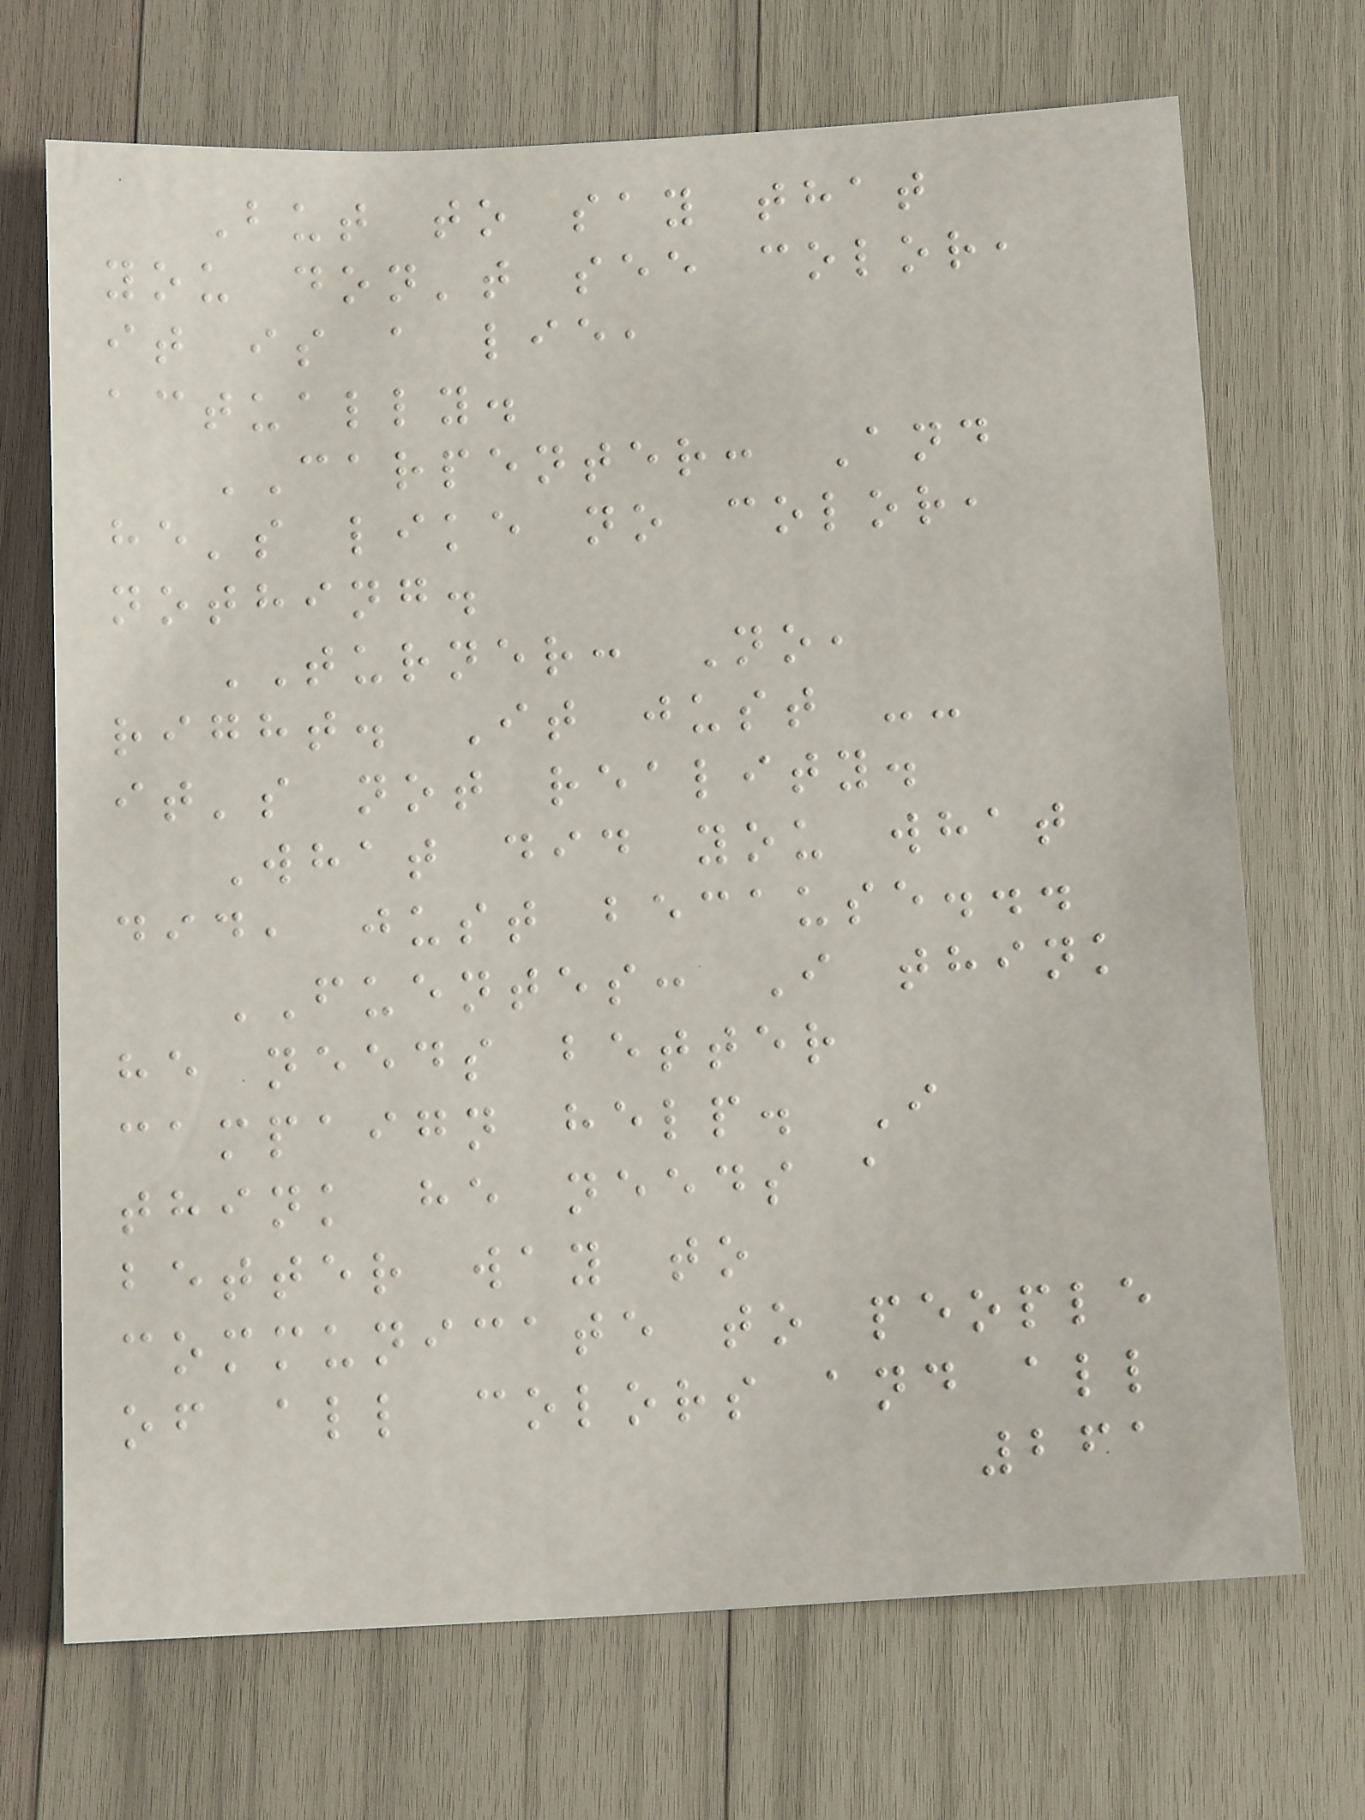But to say that
you don't see color,
it is a lie,
actually.
CARPENTER: And
he's like no color,
nothing.
TURNER: No,
right. It just --
it's not reality.
What did you what
did, just because...
FUENTES: I think
he needs better
campaign help. I
think he needs a
better way to
communicate to people
of all colors and all
261
